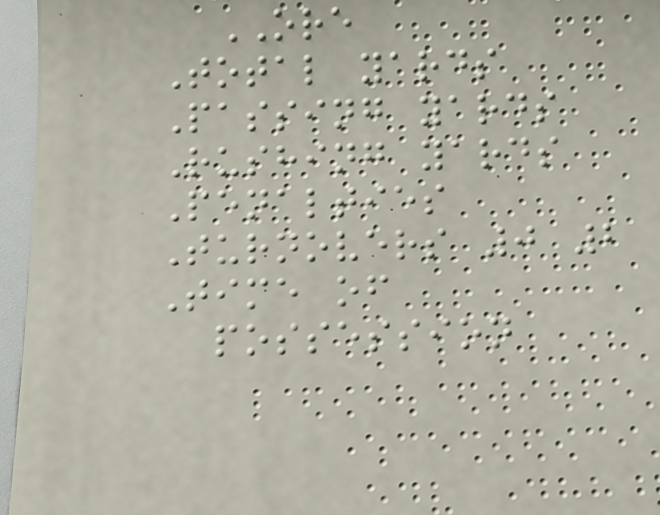ORE
Total yards
Passing yards
Rushing yards
Penalties
Turnovers 0 2
Time of
possession
